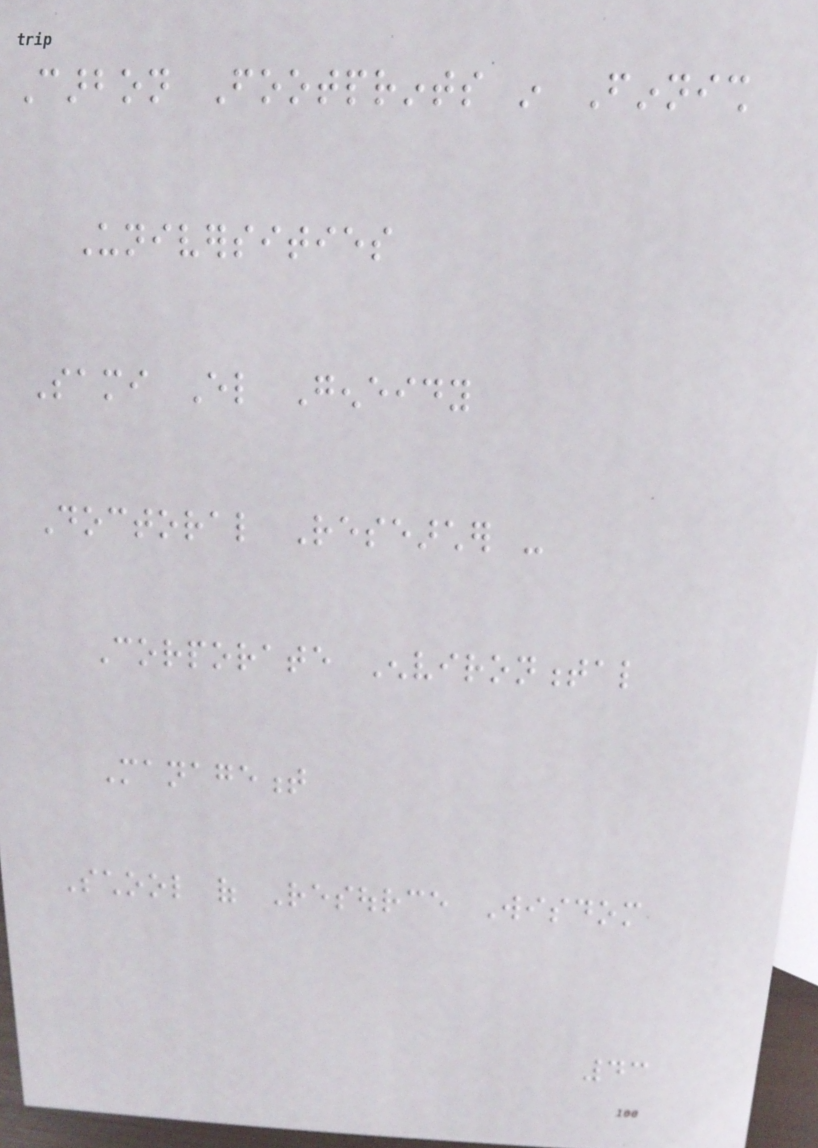Carbon Footprints in Finnish
Universities
Sami El Geneidy
Doctoral Researcher -
Corporate Environmental
Management
School of Resource Wisdom
43
